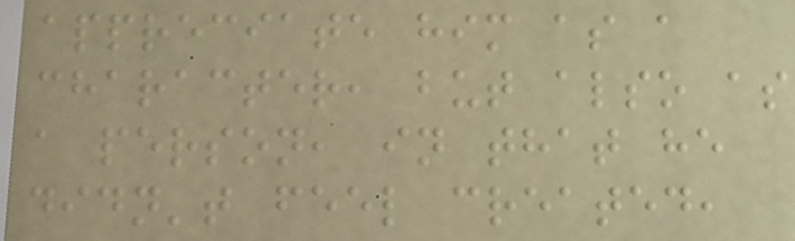appreciate him as a
character, but also as
a person, in that he
didn't feel created,
